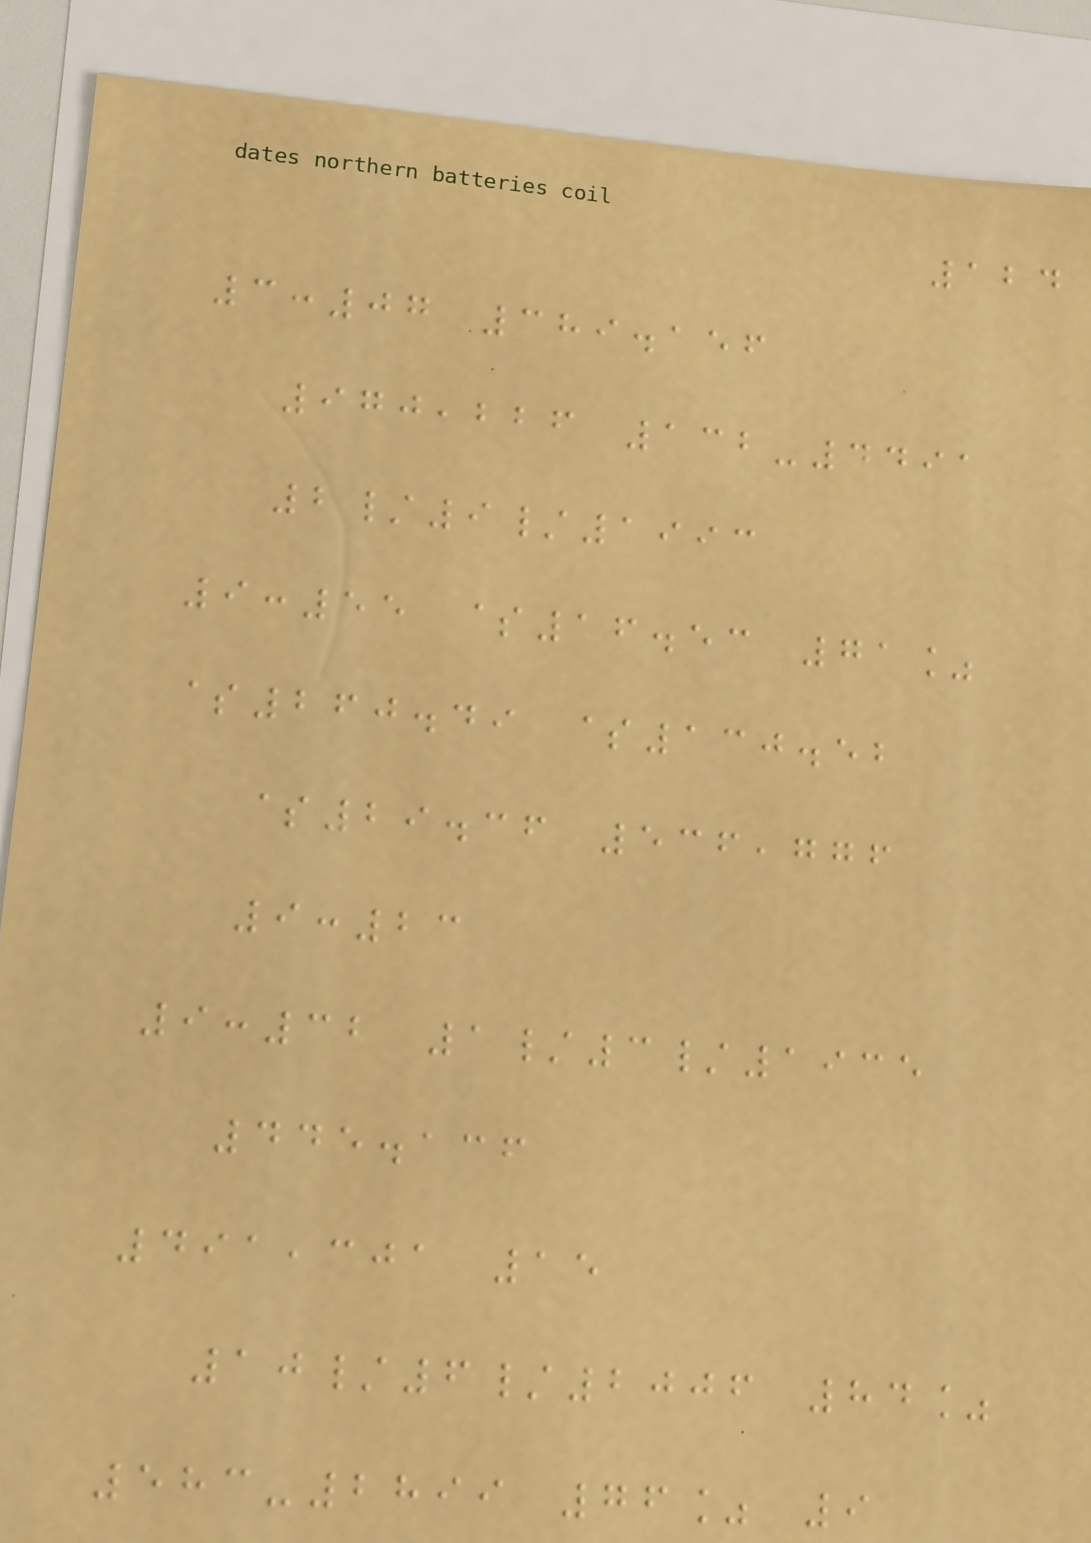124
3:07 389.156
970,226 132-4491
2/9/1993
9:55 $16.53 71%
$260.49 $130.52
$29.36 536,776
9:23
9:32 1/3/1935
445.136
491,301 15
10/6/2006 84%
583-2899 76% 9
